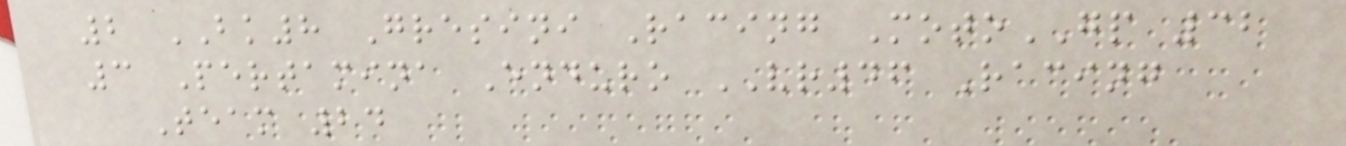2 BK8 Gresini Racing MotoGP 32
3 Pertamina Enduro VR46 Racing
Team 24
